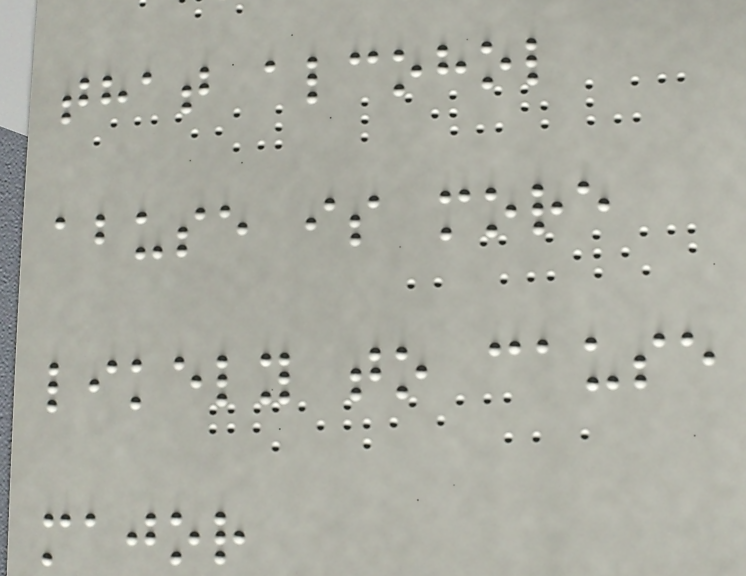that alcohol
abuse is more
likely to cause
major
